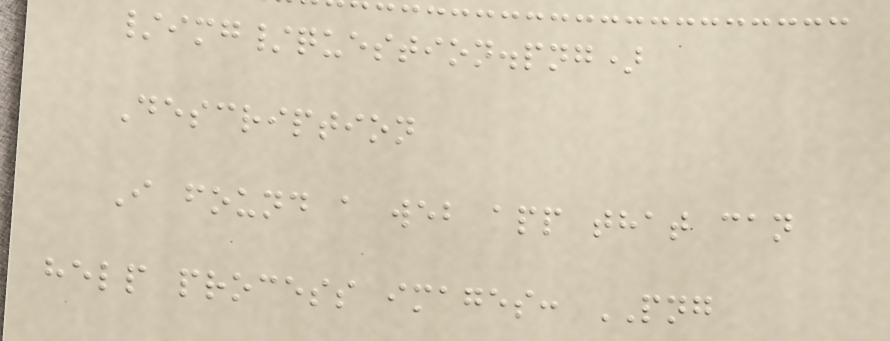/img/question.png)
Description
I found a web app that can
help process images: PNG
